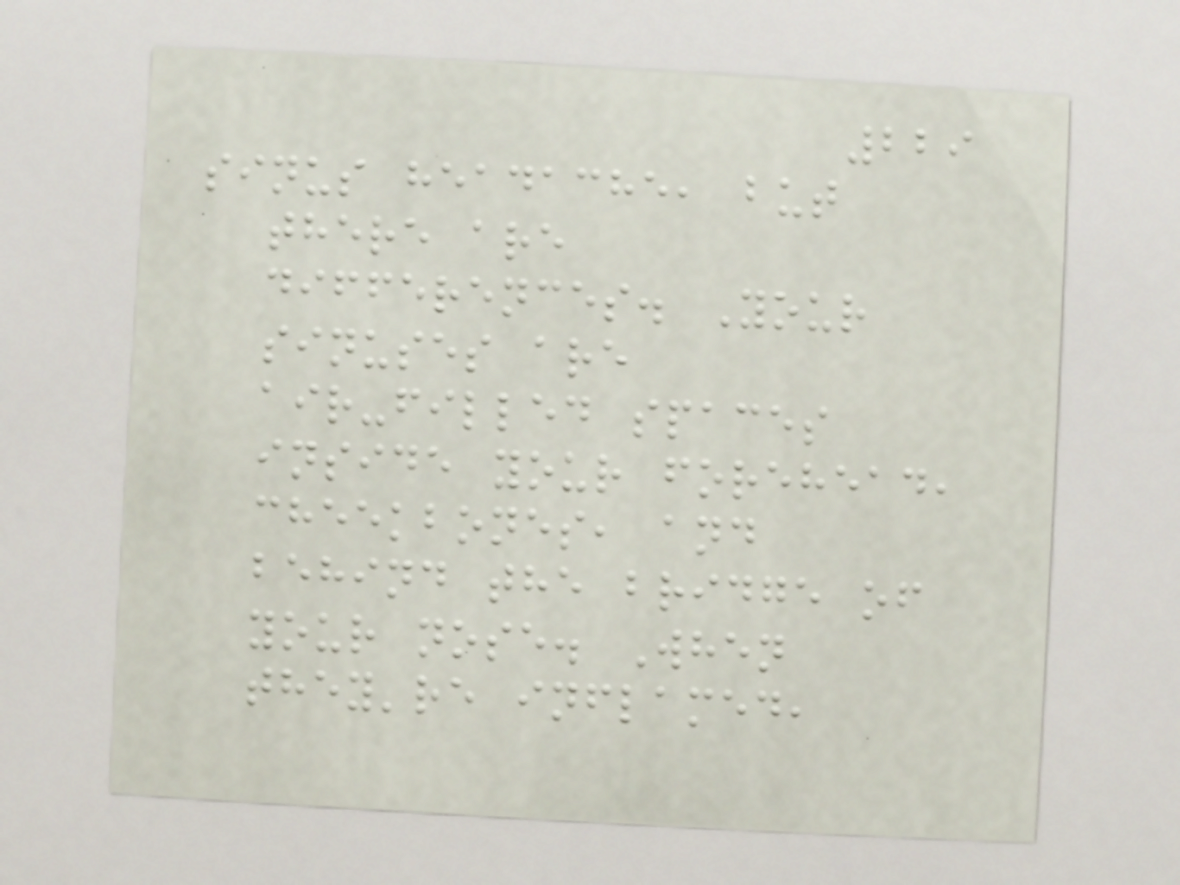229
sinus headache, but
there are
differences. Your
sinuses are
air-filled spaces
inside your forehead,
cheekbones, and
behind the bridge of
your nose. When
they're inflamed,
